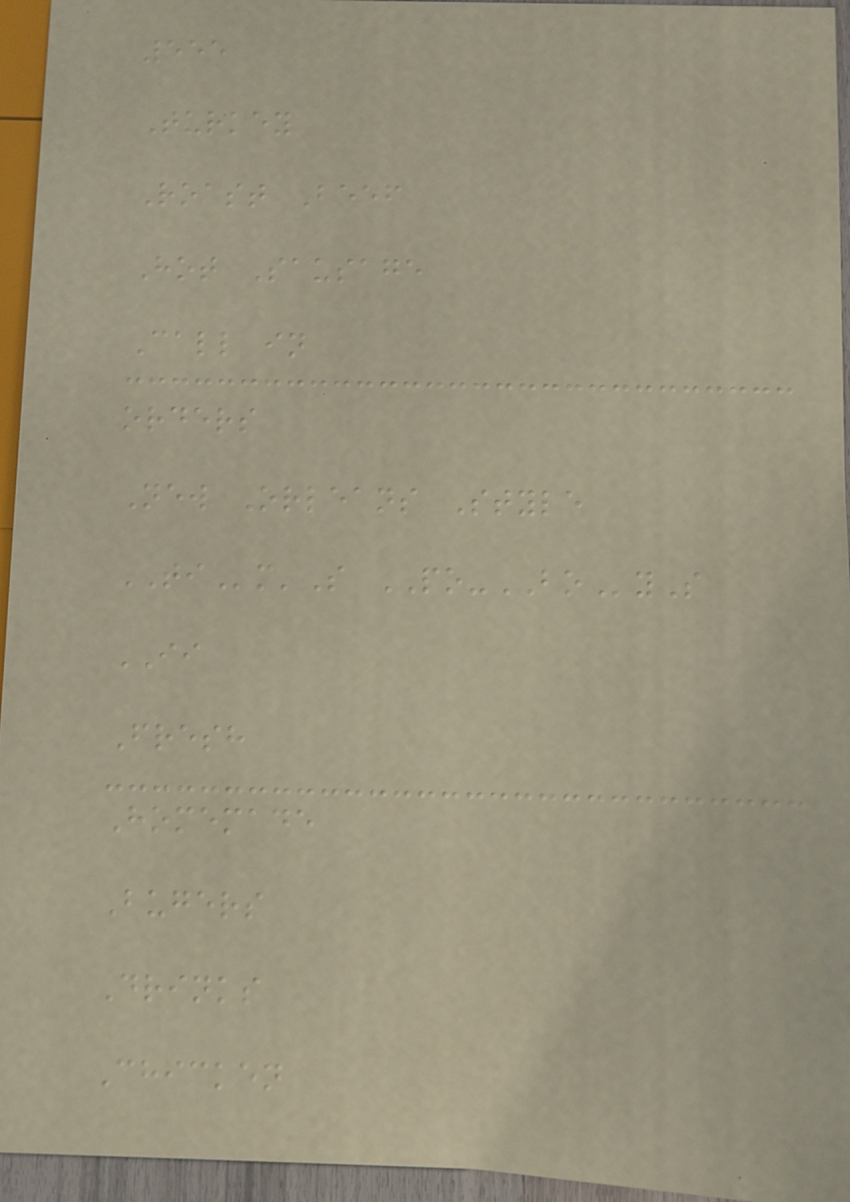555
Turkey
Roast Beef
Hot Sausage
Call in
orders
New Orleans Style
TIm'S PO-BOyS
II
Fresh
Homemade
Bugers
Drinks
Chicken
